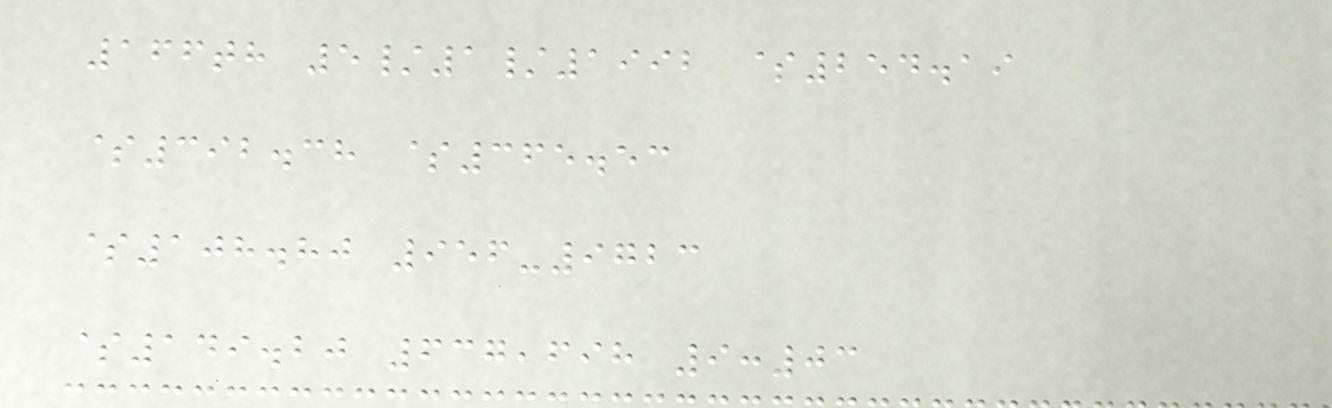166th 5/1/1992 $254.19
$392.38 $365.53
$108.80 956-9723
$149.20 637,698 9:03
